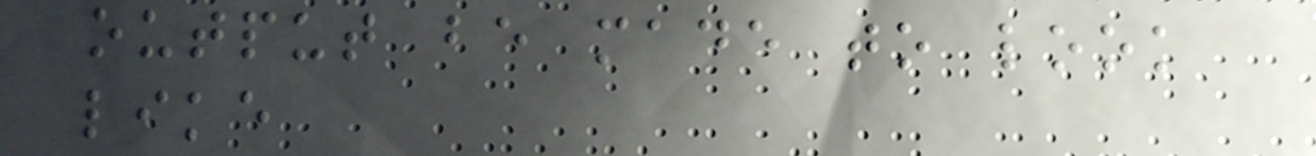output be made to look
like
